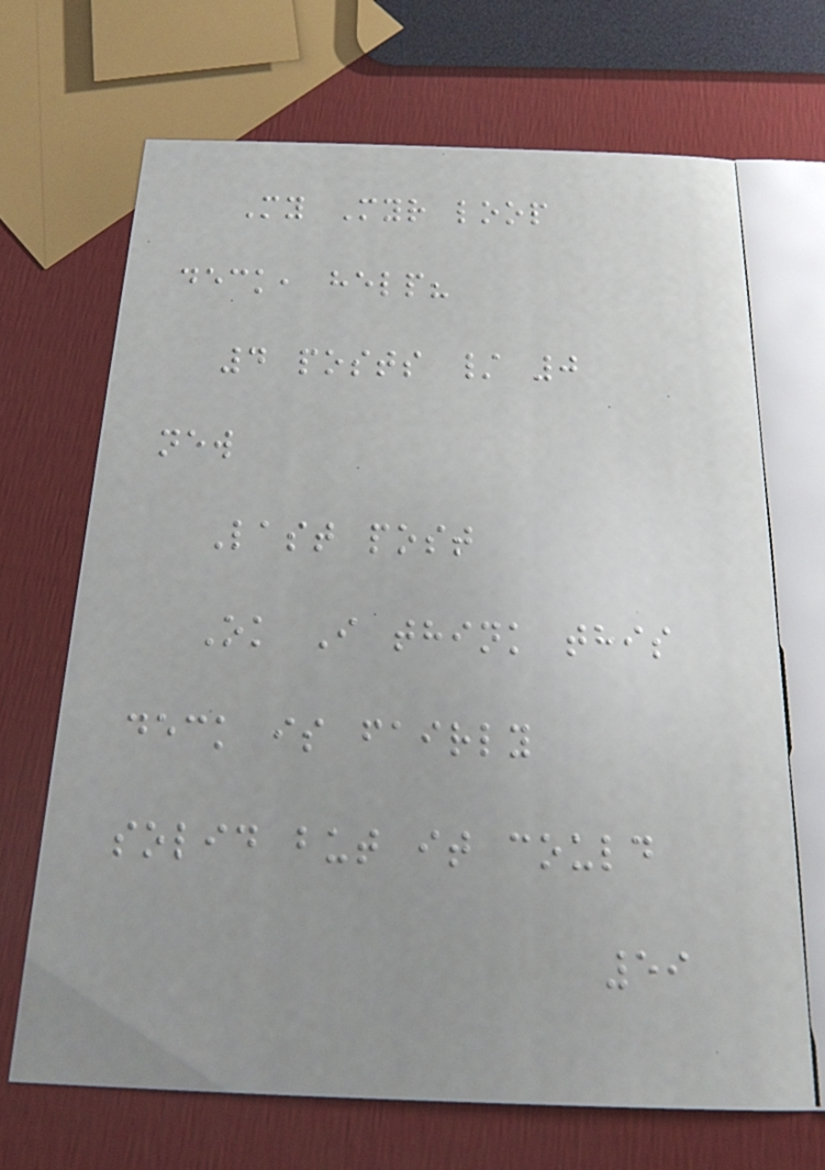My Myr loop
deck, help?
4 posts / 0
new
Last post
Ok I think this
deck is fairly
solid but it could
59
